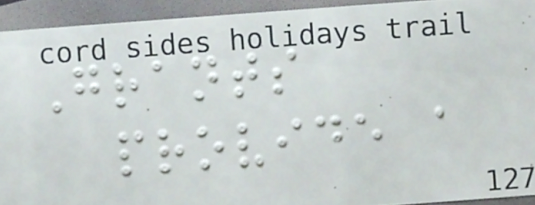Grants
provide a
